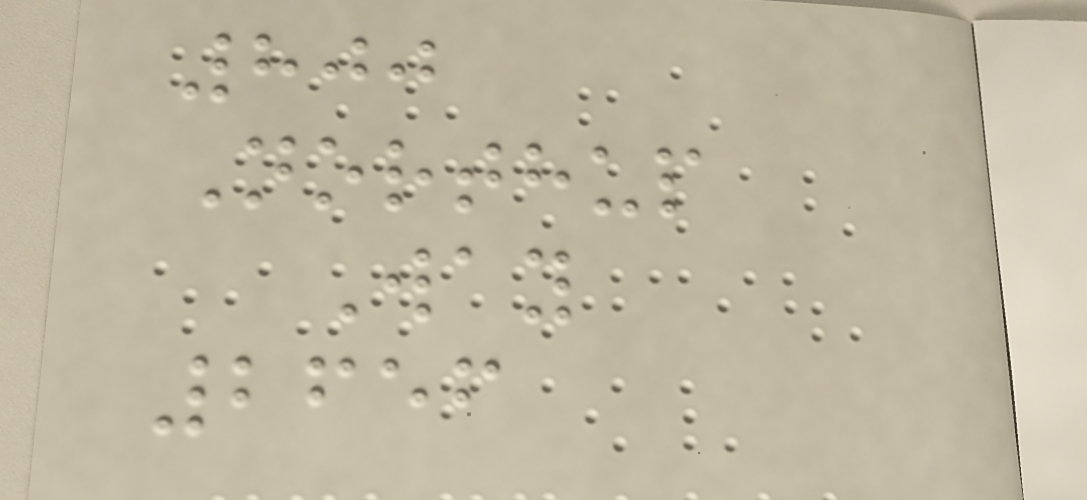800
Northup
Way
2656
